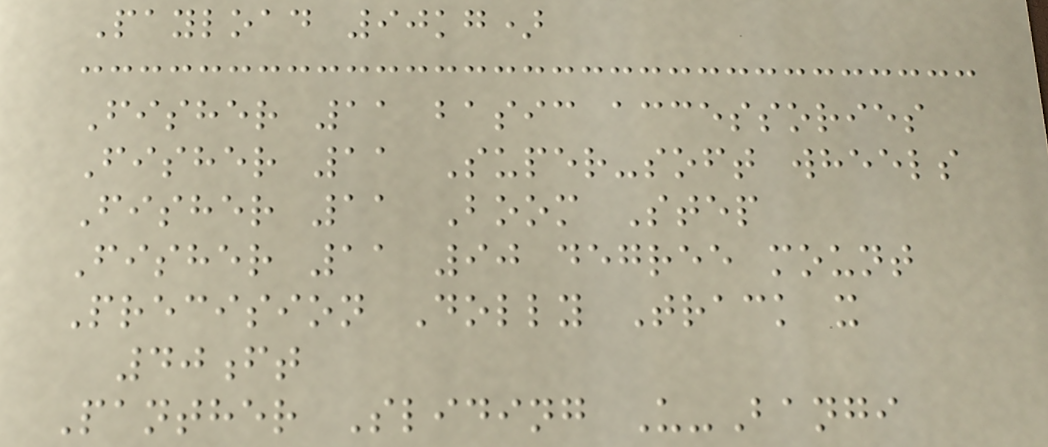Payload 90kg)
Fisher 11 basic accessories
Fisher 11 Super-soft wheels
Fisher 11 Boom Step
Fisher 11 90 degree mount
Precision Dolly Track x
40ft
Panther Sliding U-Bangi
